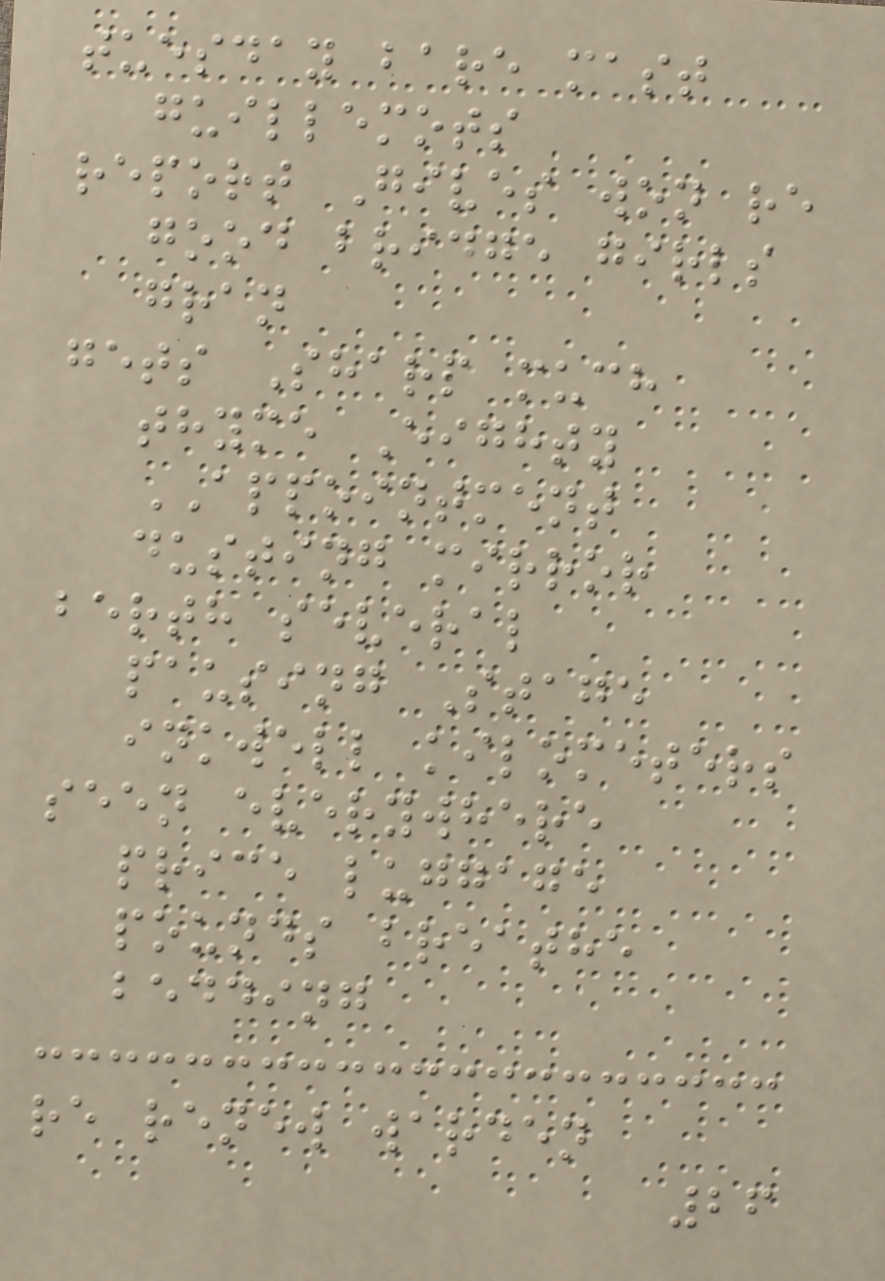tuesday bare mast
guillemots
report Gives won re
good bridge girls
gran
gets Sharp much
thyme Eighty
APPOINTMENT
dusting mirror
berth several
pausing Stage
inkwell kilometers
seen everywhere
price luggage
pounds breathe
bedding
re renew warden
26
